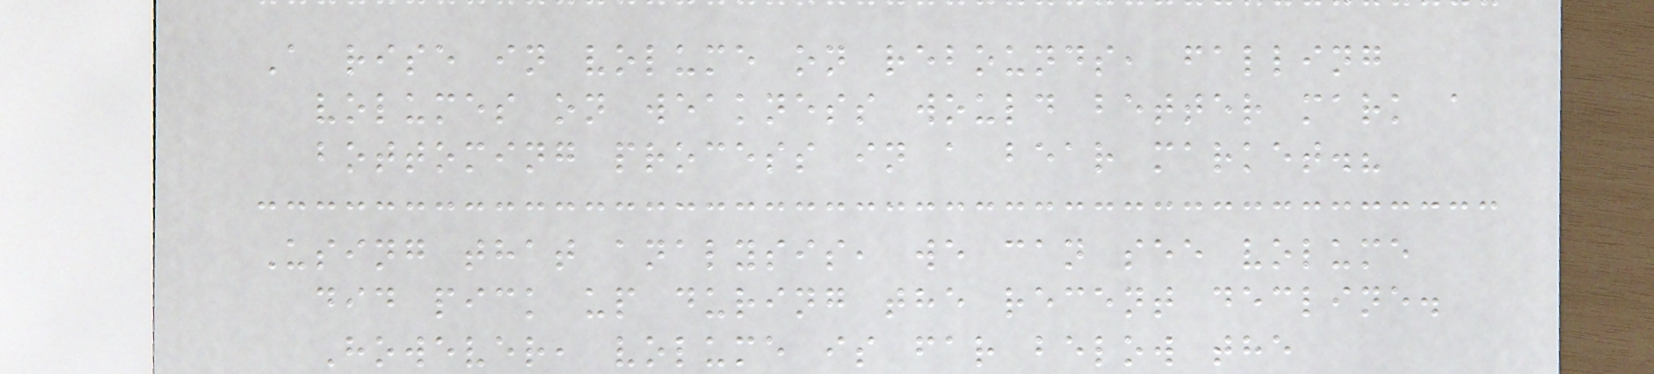A rise in volume on rebounds, falling
volumes on weakness would better mark a
bottoming process in a bear market.?
Using that analysis, we can see volume
did pick up during the recent decline.
However, volume is far below the
